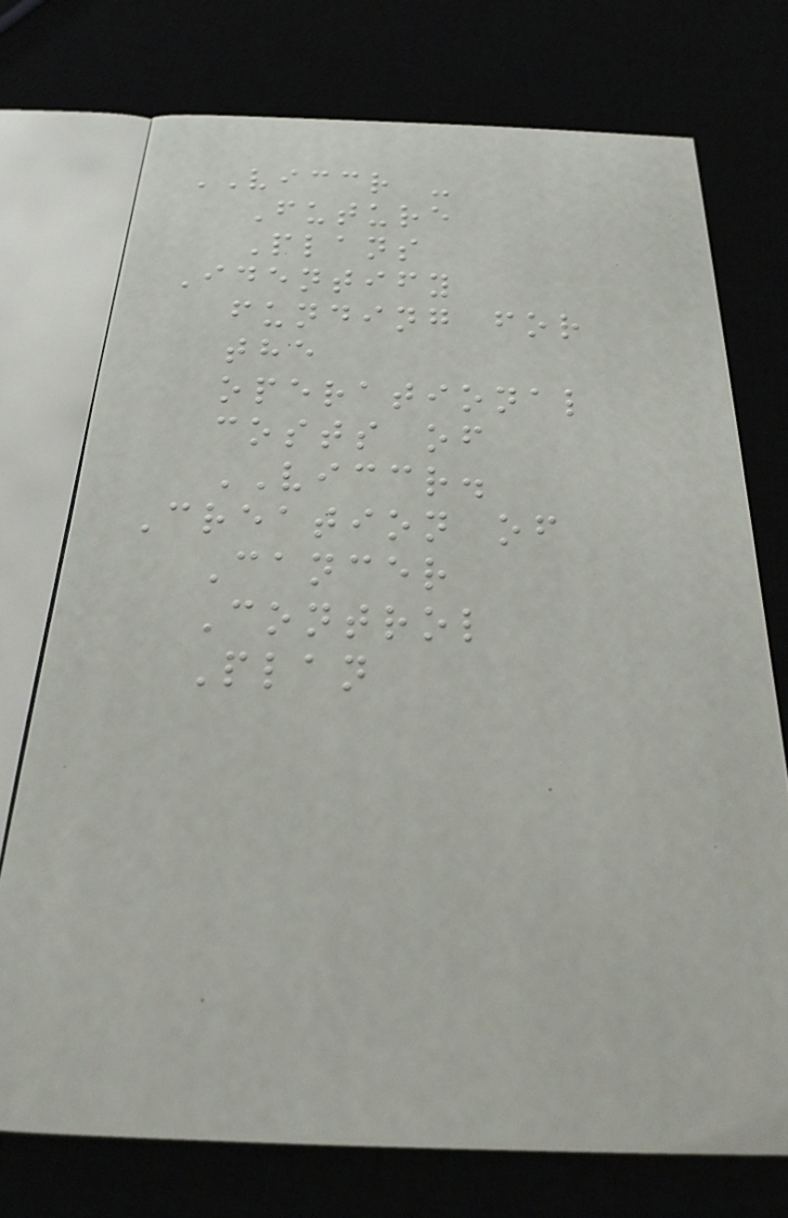VICCR -
Future
Plans
Identify
funding for
the
operational
costs of
VICCR.
Creation of
Cancer
Control
Plan
